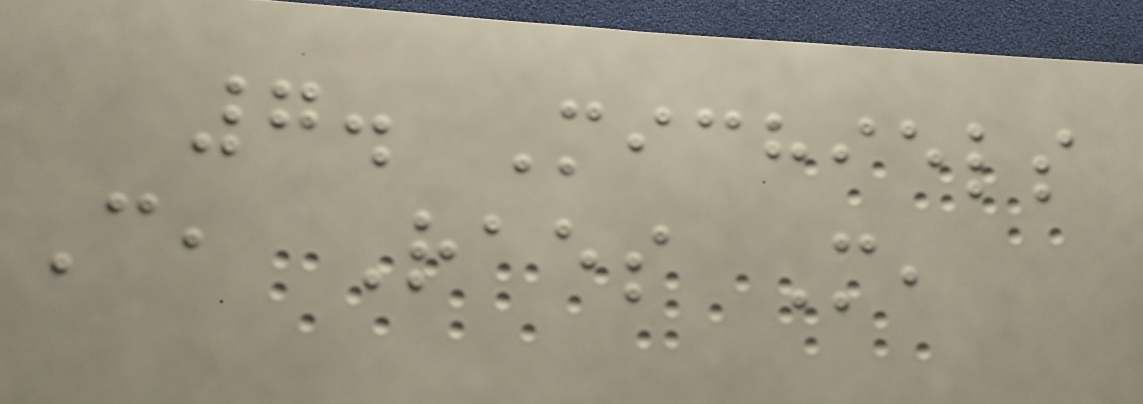7. Michiels
C, Raes M,
